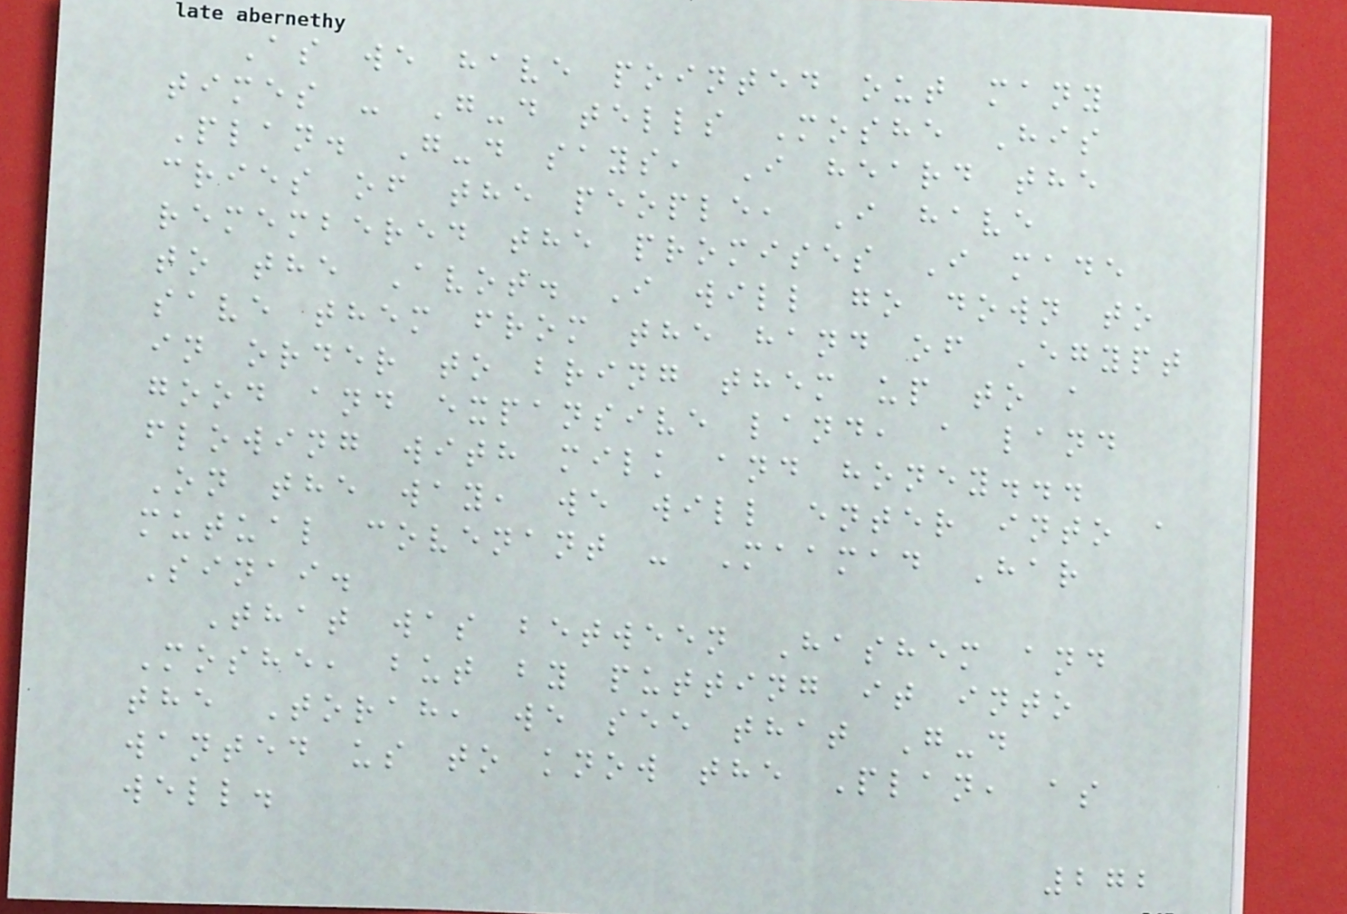As we have pointed out many
times - G-d tells Moshe His
Plan. G-d says, I heard the
cries of the people, I have
remembered the promises I made
to the Avot. I will go down to
save them from the hand of Egypt
in order to bring them up to a
good and expansive land, a land
flowing with milk and honey...
On the way, we will enter into a
mutual covenant - Maamad Har
Sinai.
That was between Hashem and
Moshe, but by putting it into
the Torah, we see that G-d
wanted us to know the Plan, as
well.
272
